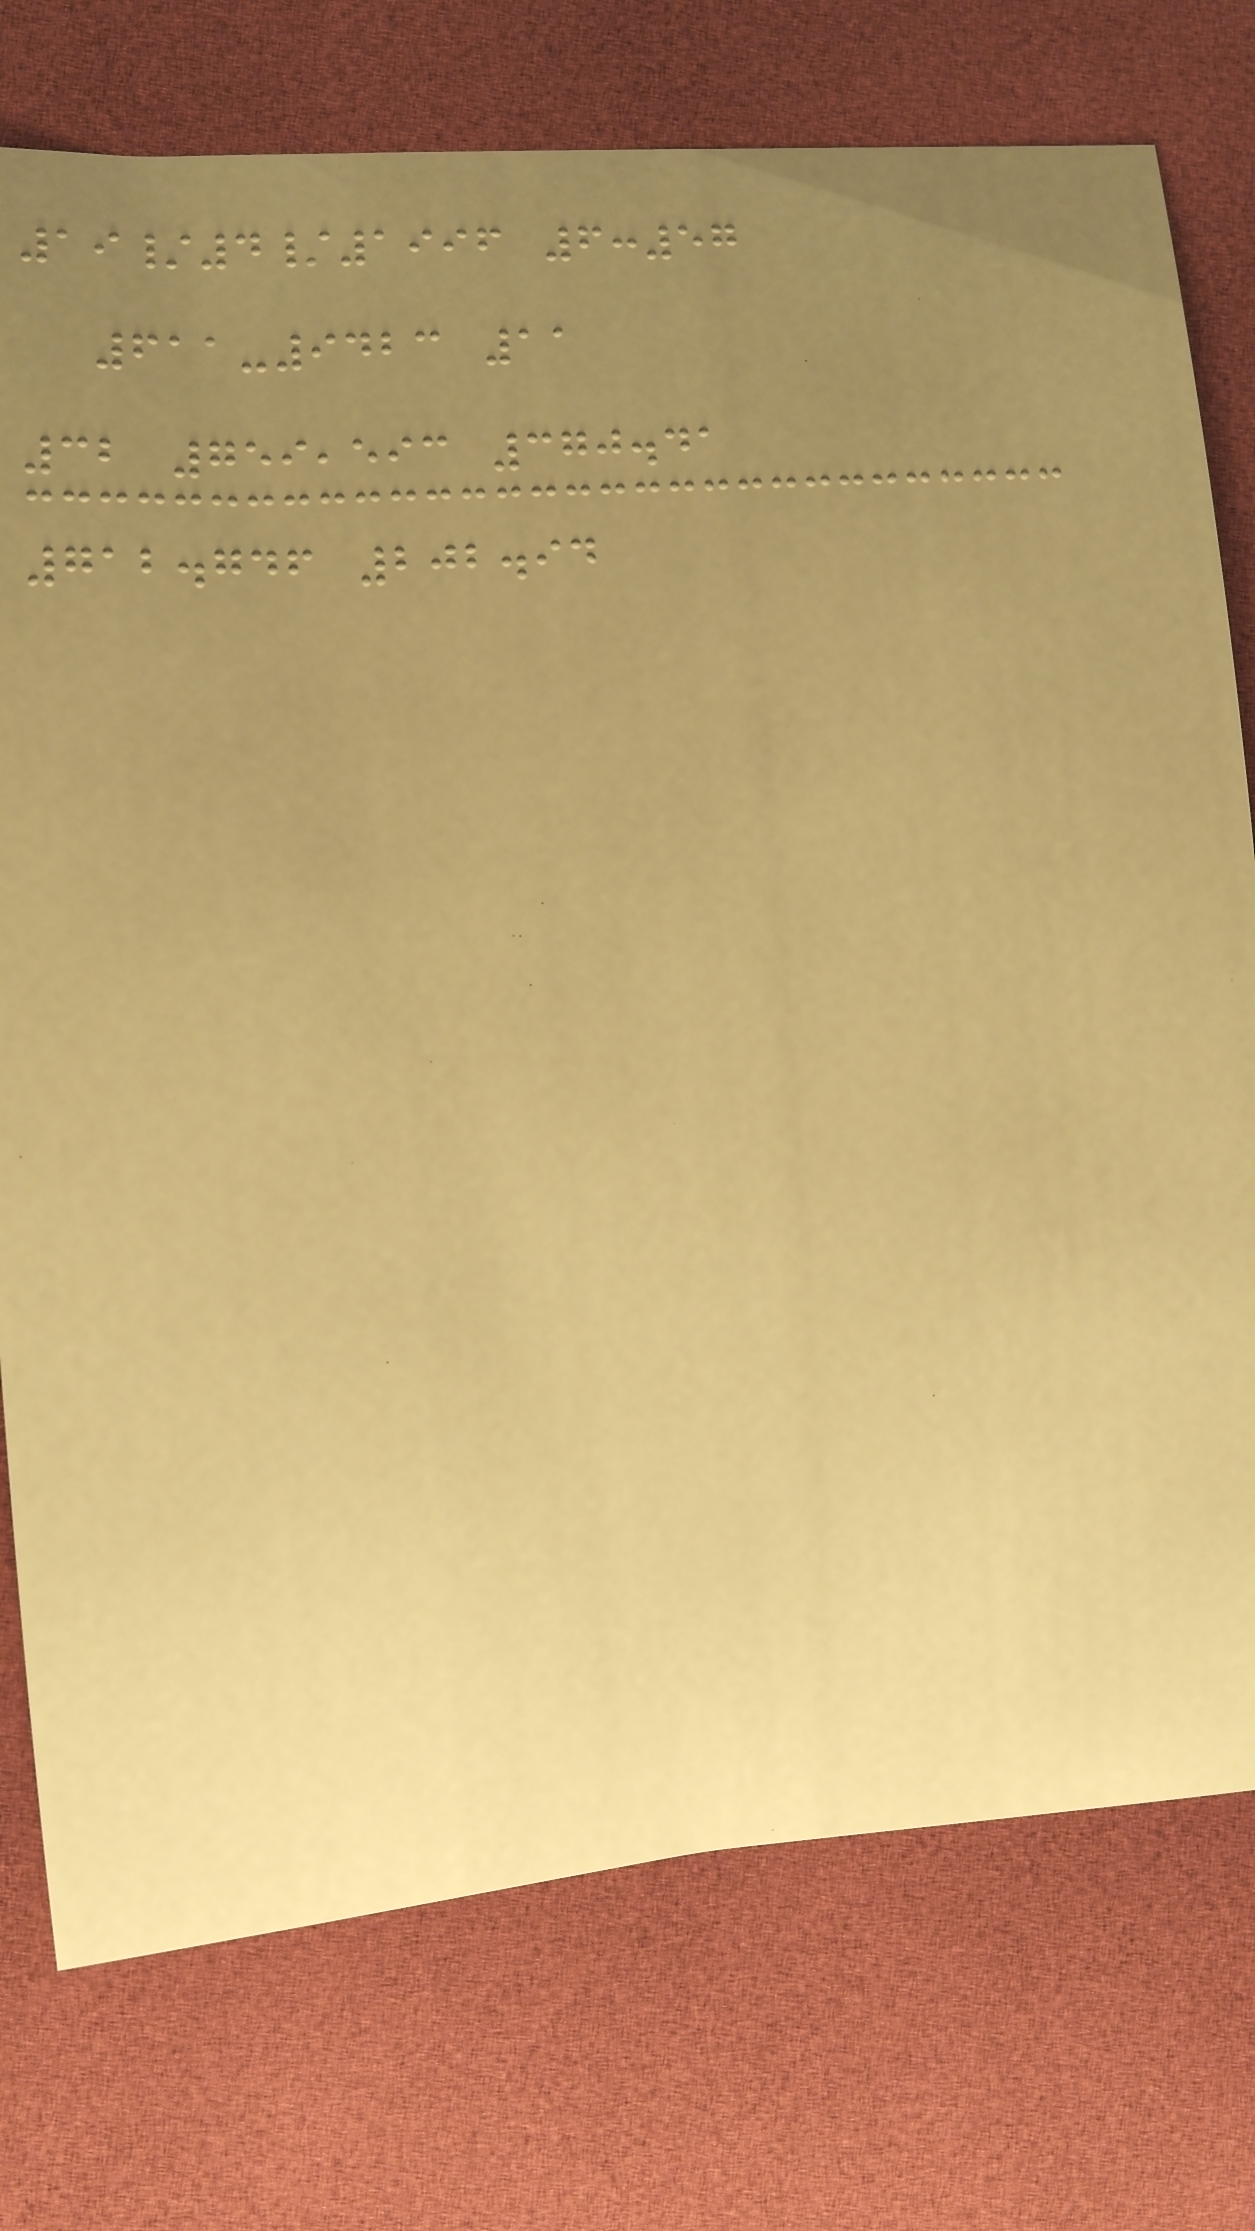19/4/1996 6:57
611-9423 11
32 759,593 370.41
712.746 202.94
